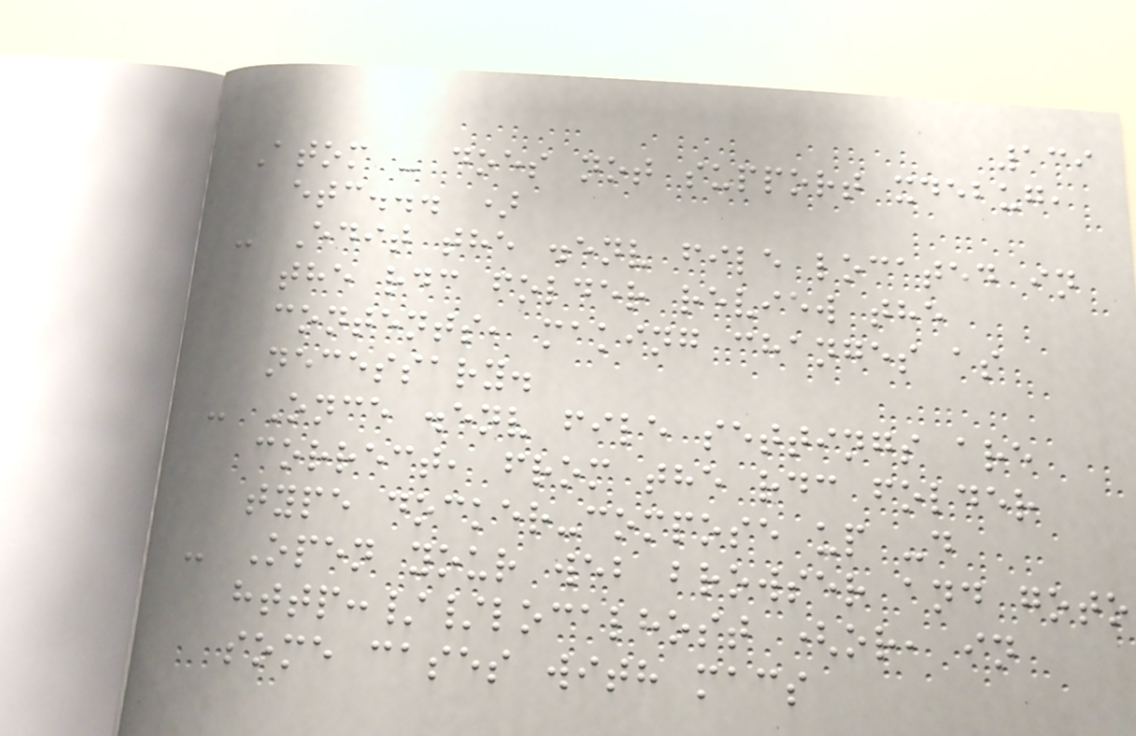139
Atom - does not support xdebug,
etc... )
- Edit the .env file located in
the rdc folder review the
contents, making changes as
necessary.
- Once .env file settings are
correct, from the rdc folder
type docker-compose up -d
- Open your web browser and goto
http://localhost (or, in
some cases with macs
